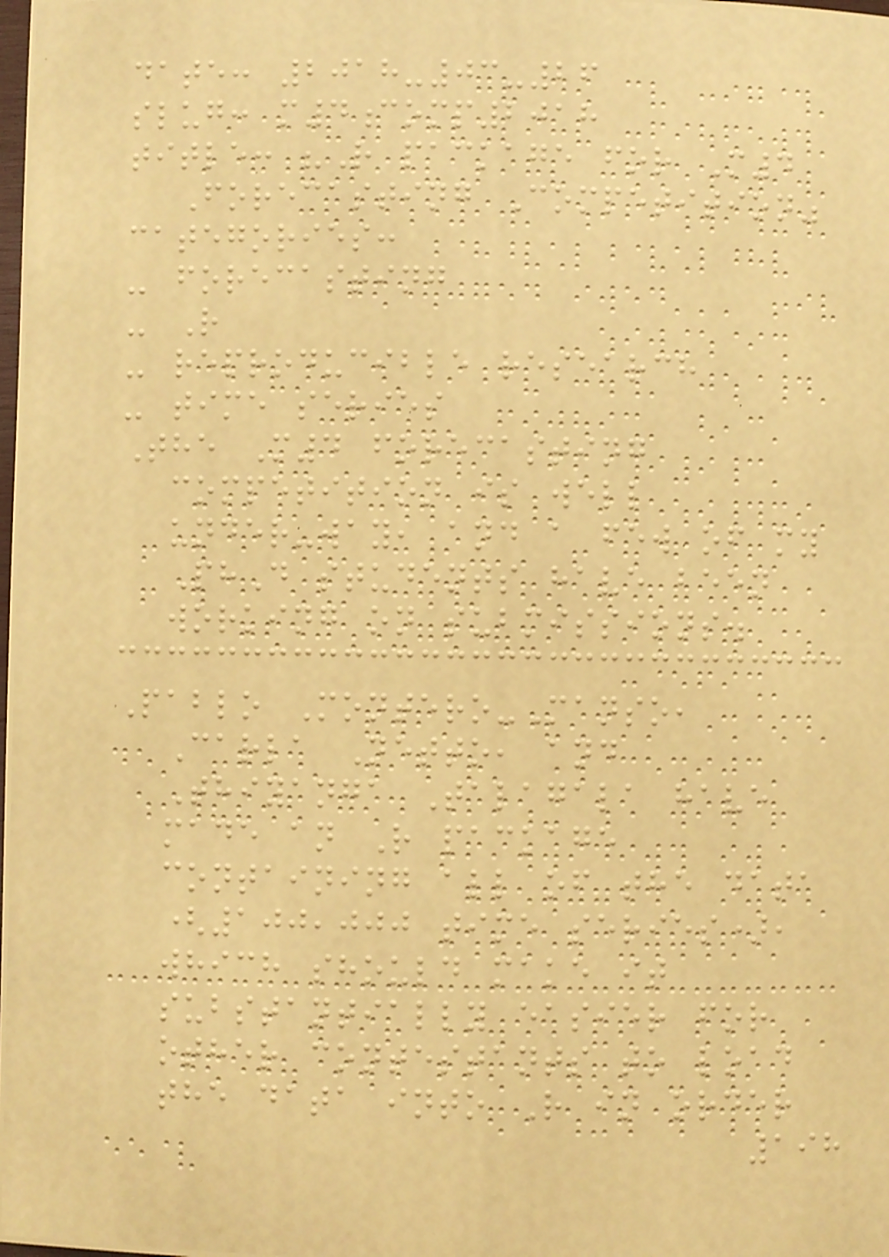date: 2018-03-26
slug: m4comp2018
title: "R package for M4
Forecasting Competition"
categories:
- forecasting
- R
- reproducible research
- time series
The M4 forecasting
competition is well
under-way, and a few of my
PhD students have been
working on submissions.
Pablo Montero-Manso,
Carla Netto, and
Thiyanga Talagala have
made an R package
containing all of the data
(100,000 time series),
which should make it
substantially easier for
other contestants to load
the data into R in order
198
